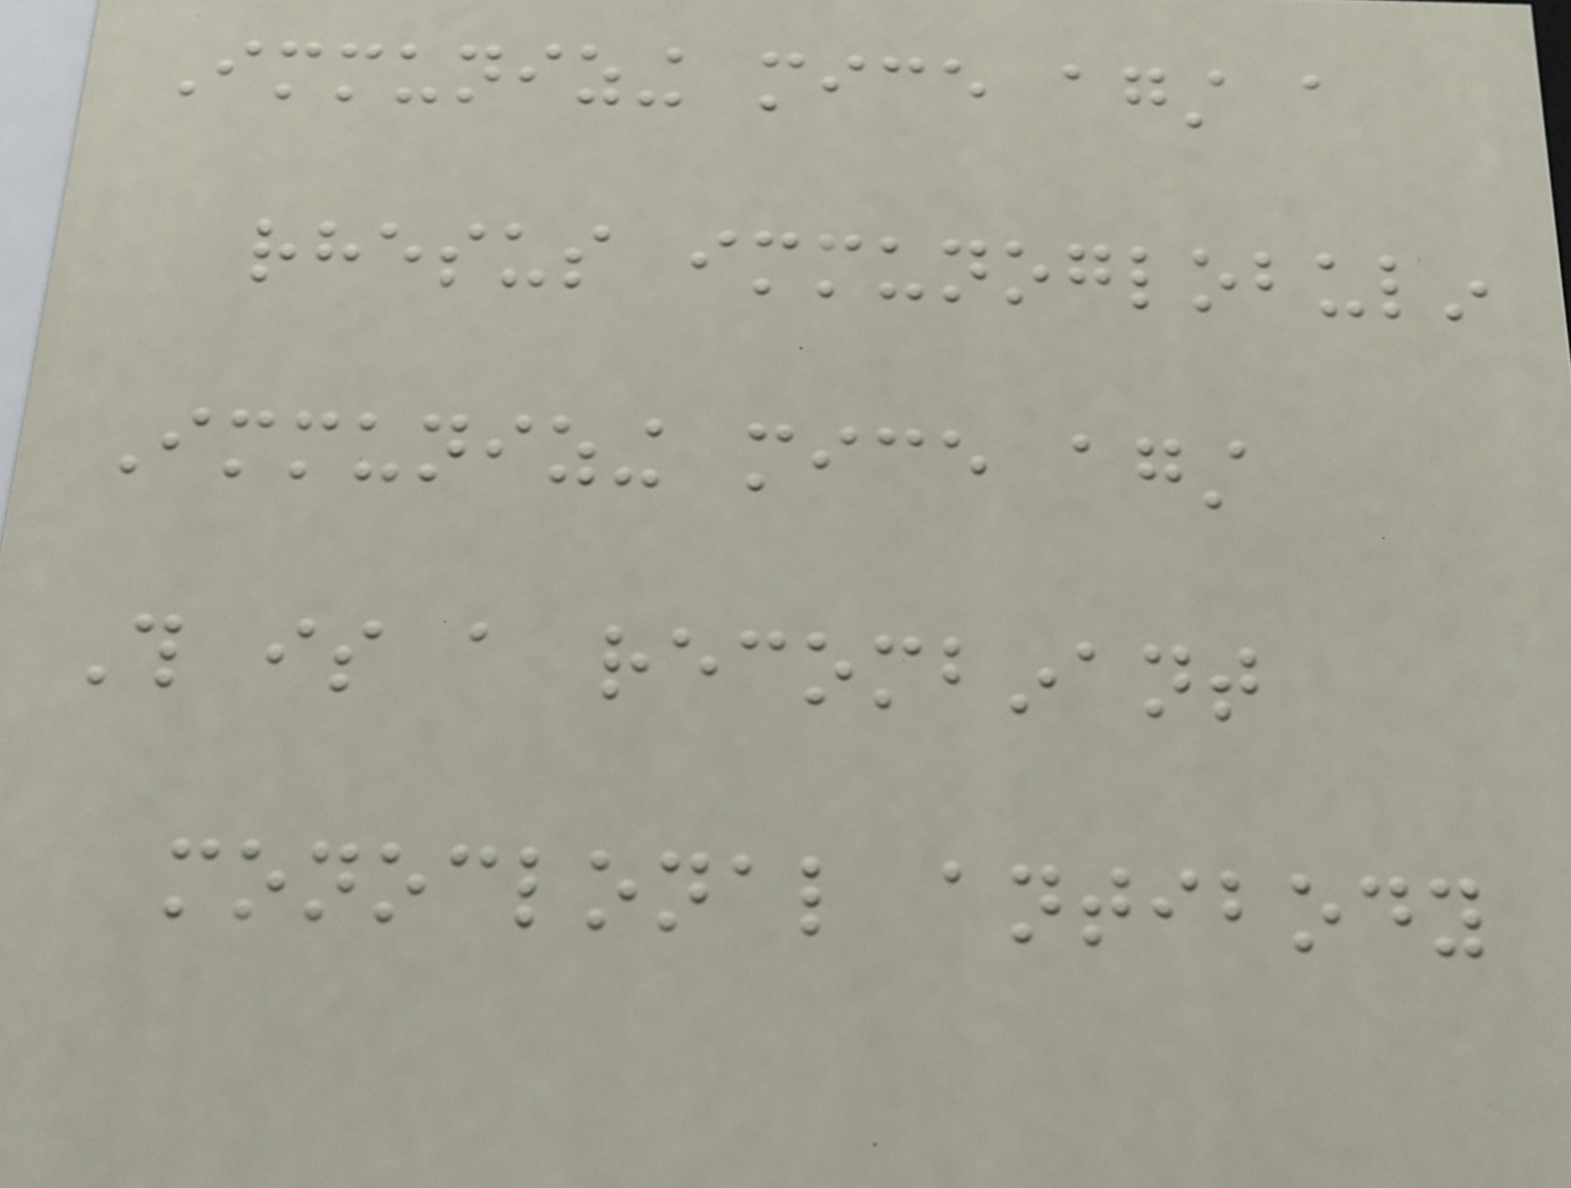Immunizing mice against a
rhesus immunoglobulin
Immunizing mice against
This is a recombinant
monoclonal antibody
